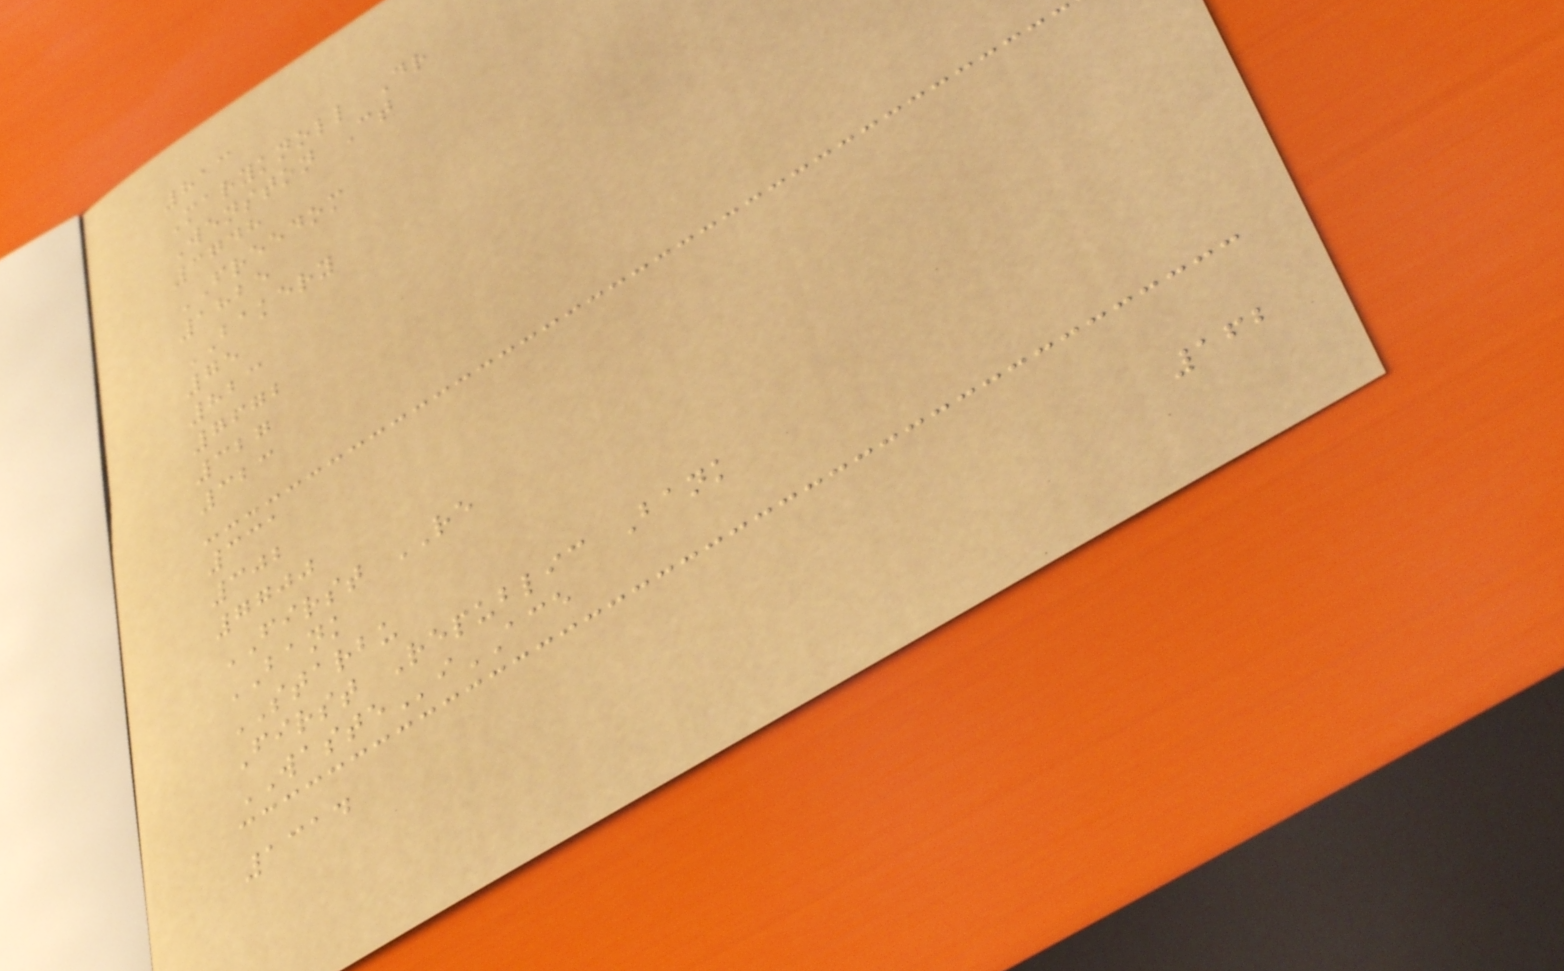813
Maryknoll Dr
Wenston Ct
3748
FREEDOM
1825
BAKERY
75
823
7672
327
323
331
302
7700
FIRST RE
BANK
STARBU
First Republic Bank
WASTEiACE
1314
162
